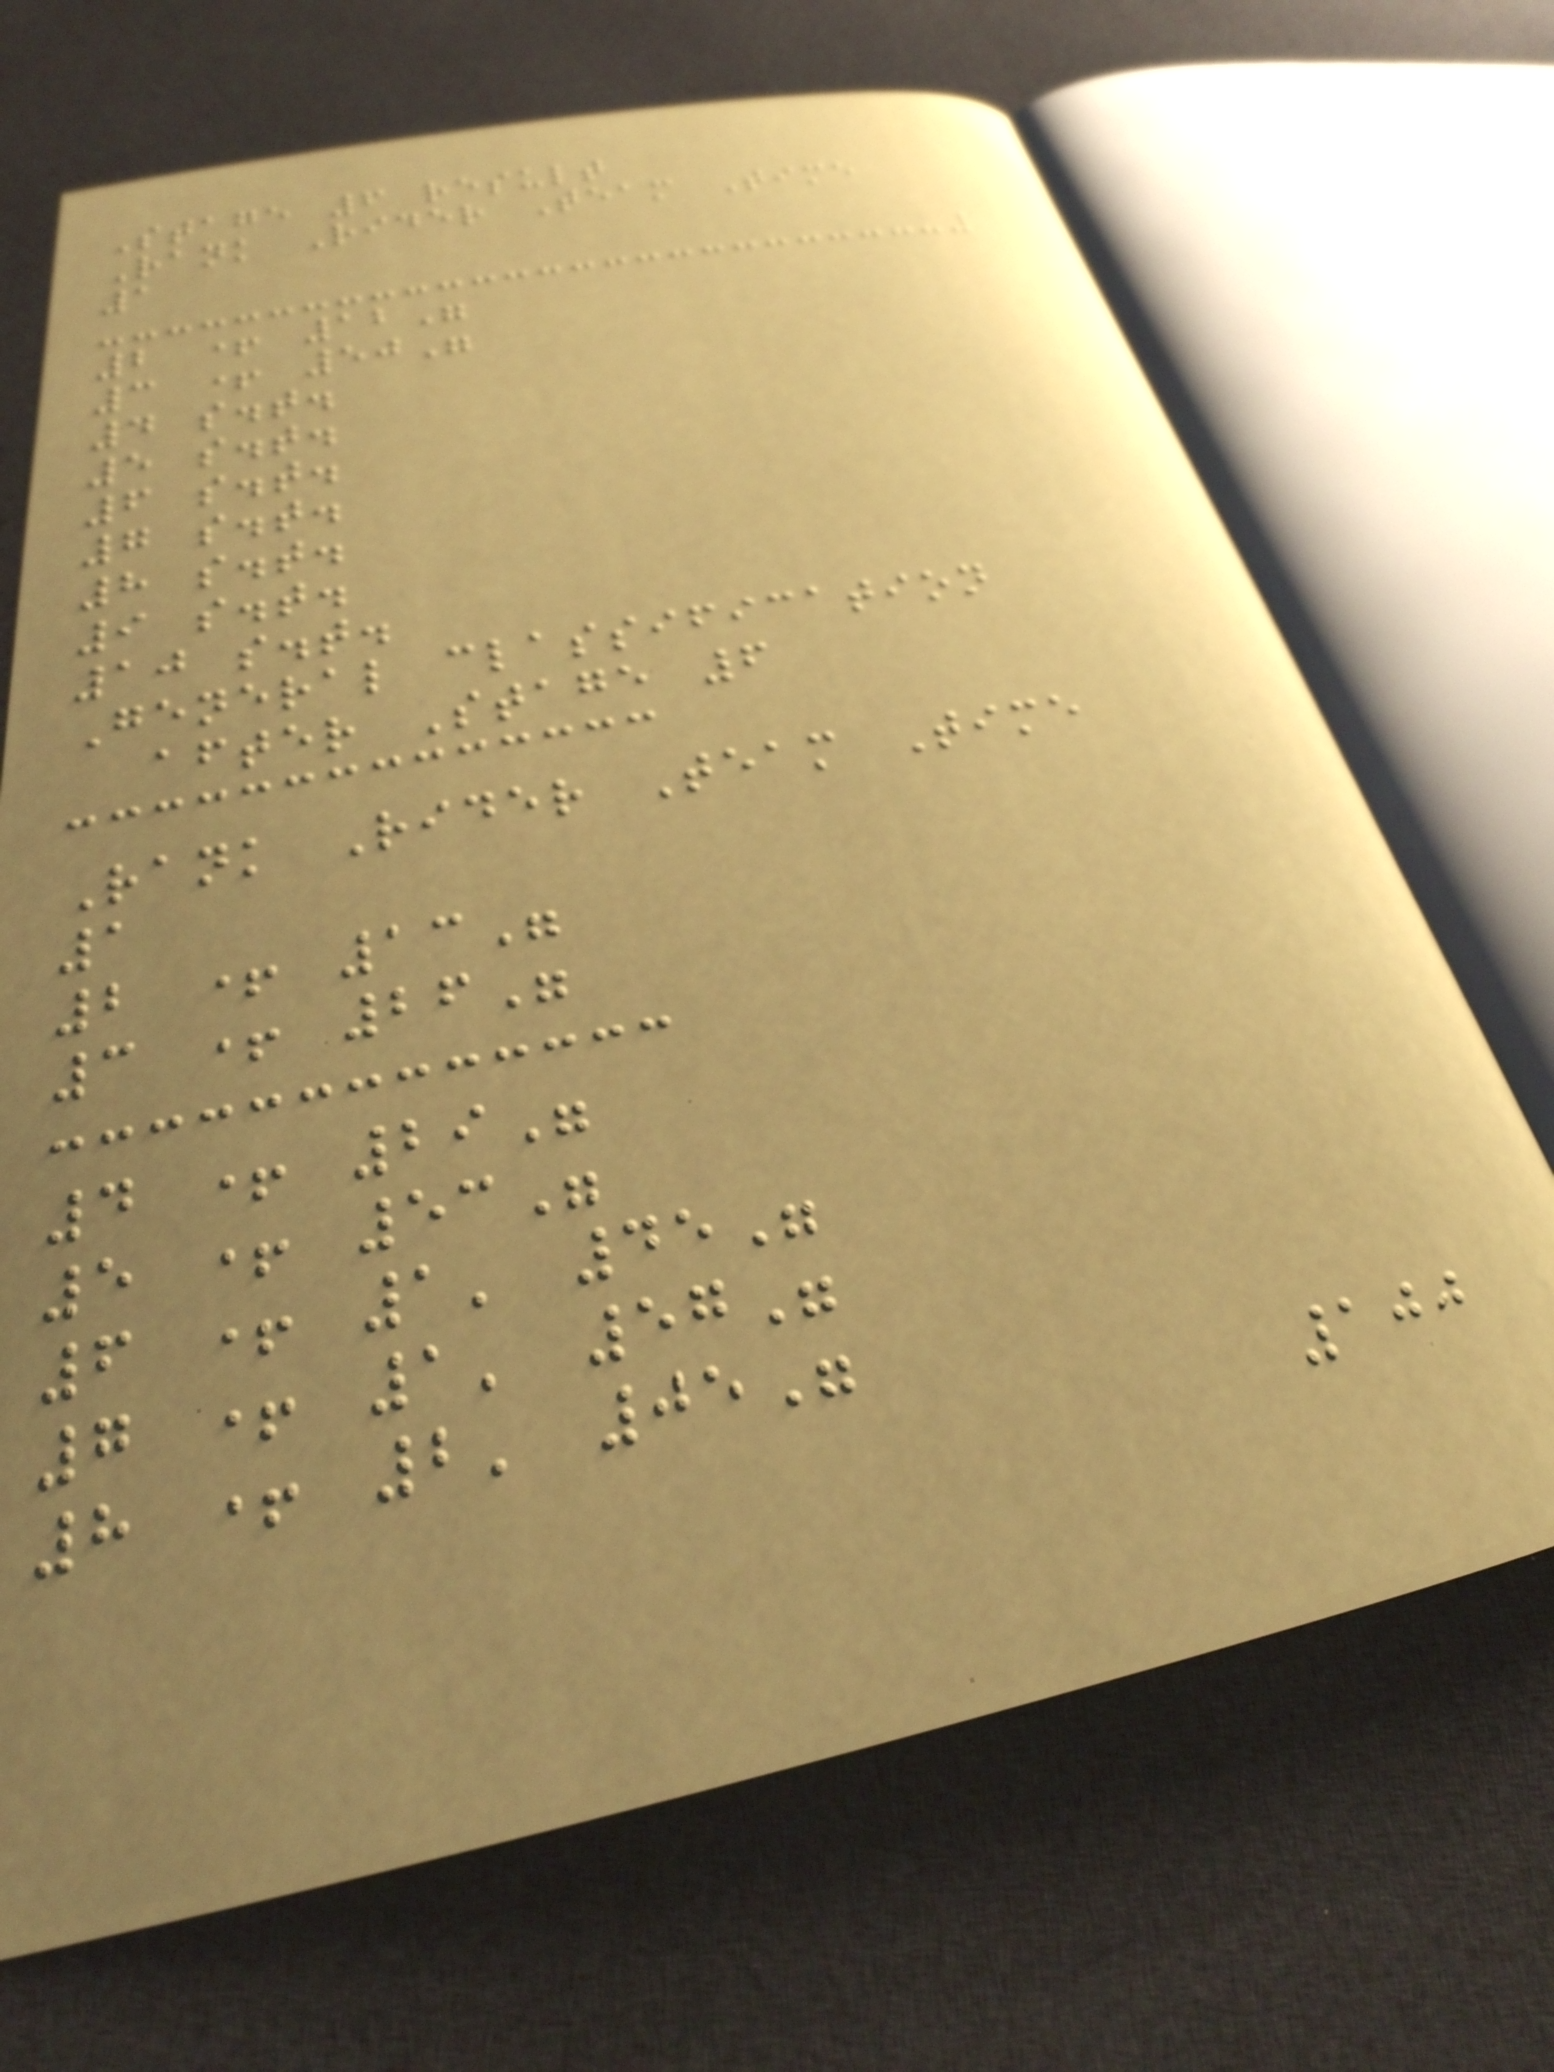Stage 6 result
Rank Rider Team Time
1
2 + 12"
3 + 50"
4 s.t.
5 s.t.
6 s.t.
7 s.t.
8 s.t.
9 s.t.
10 s.t.
General classification
after Stage 6
Rank Rider Team Time
1
2 + 13"
3 + 26"
4 + 29"
5 + 53"
6 + 1' 45"
7 + 1' 57"
8 + 2' 05"
100
